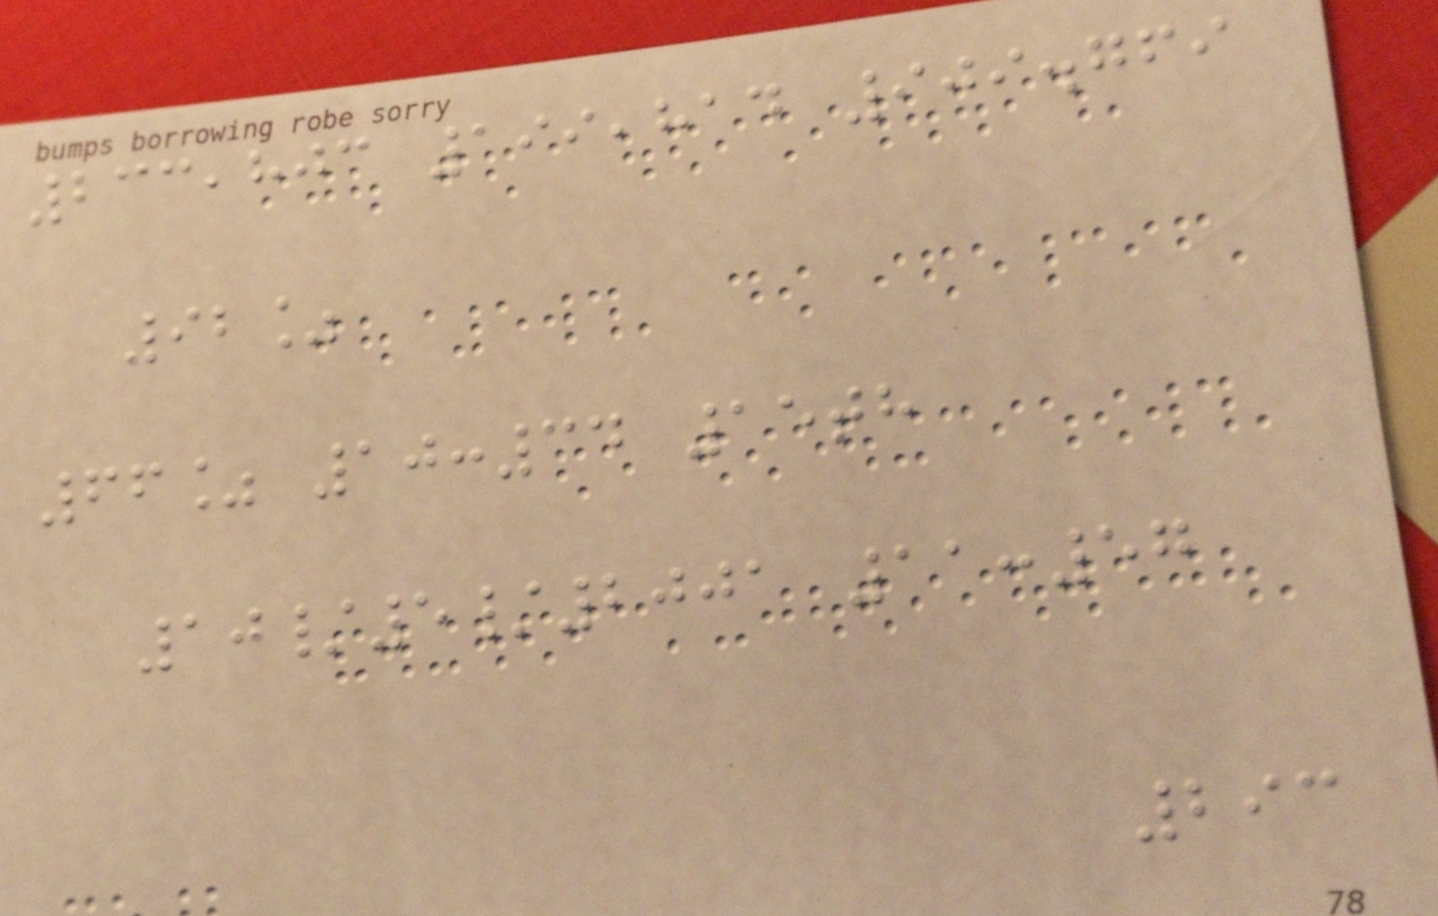233,803 199,814 909.769
92%
66% 10:34 15th
10/5/2001 11:57
293
